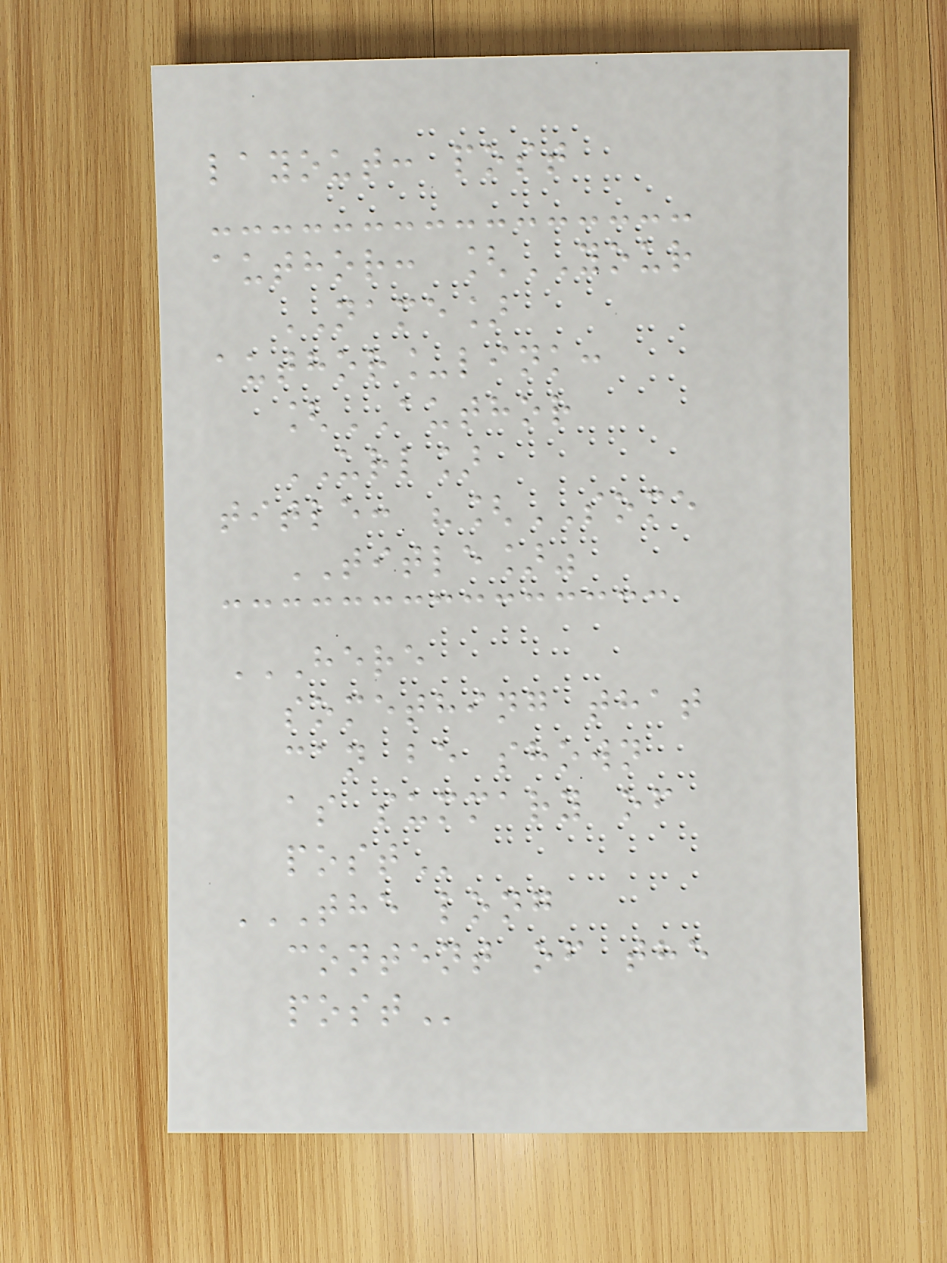layout: post
author: [YOUR
NAME]
author_link:
[AUTHOR
URL]
title: "[SOME
TITLE]"
HERE
SOMETHING THAT
CAN BE SHOWN
AS SUMMARY OF
POST
THE LONG
CONTENT OF THE
POST
